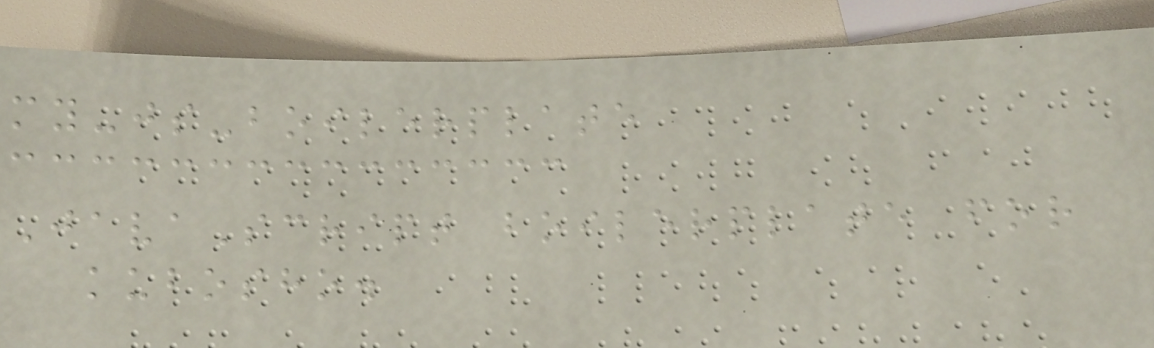my-js-boilerplate
JavaScript boilerplate for
kubosho.
